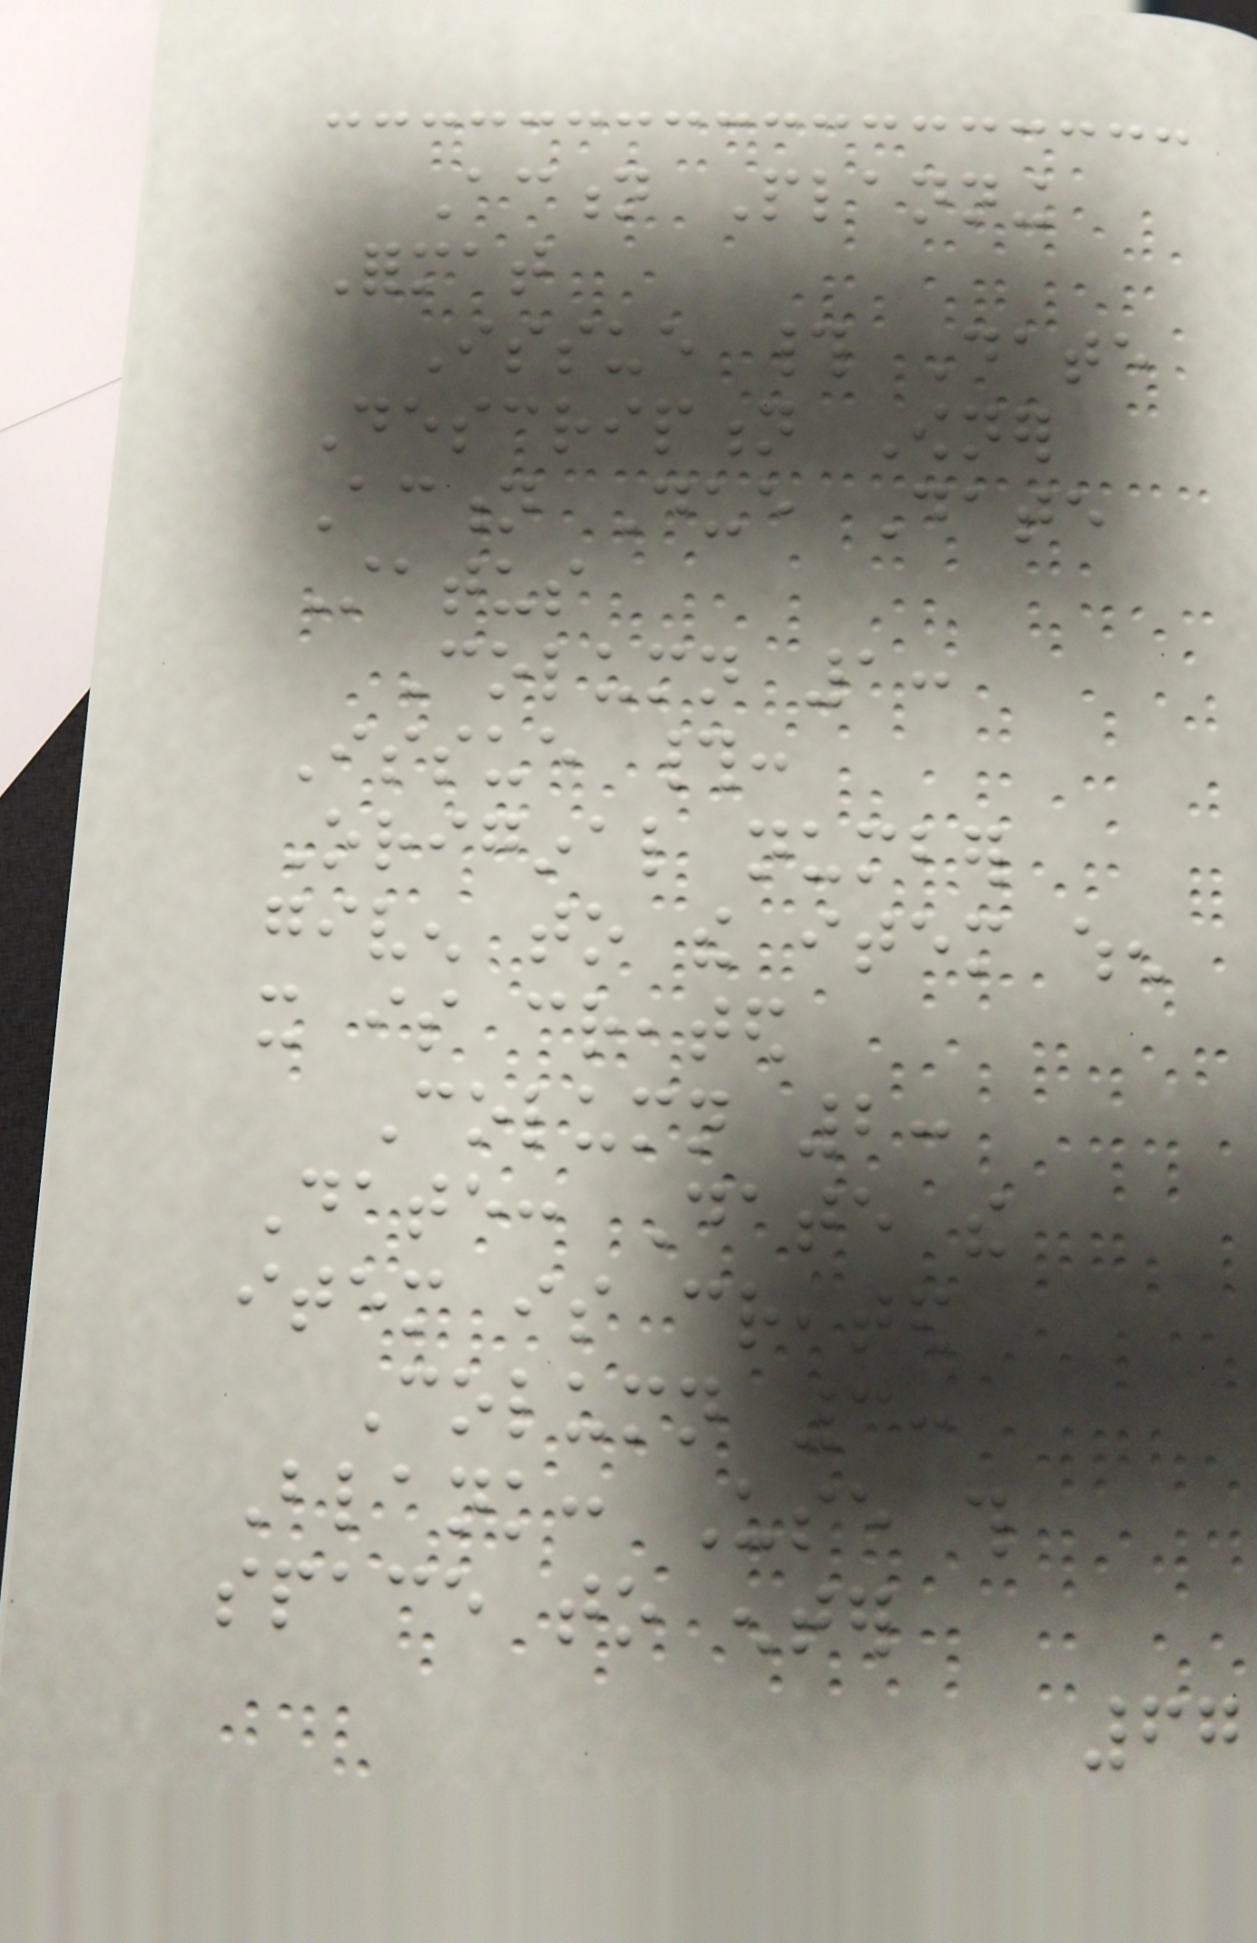Action Planning
Format
Issue # Date
Description Owner
Action Due Date
Status
Column 1:
Issue #:
Original number
given to the item when
it is created
Column 2:
Date: Date the
item is created
Column 3:
Blank: Use this
space to enter
67
